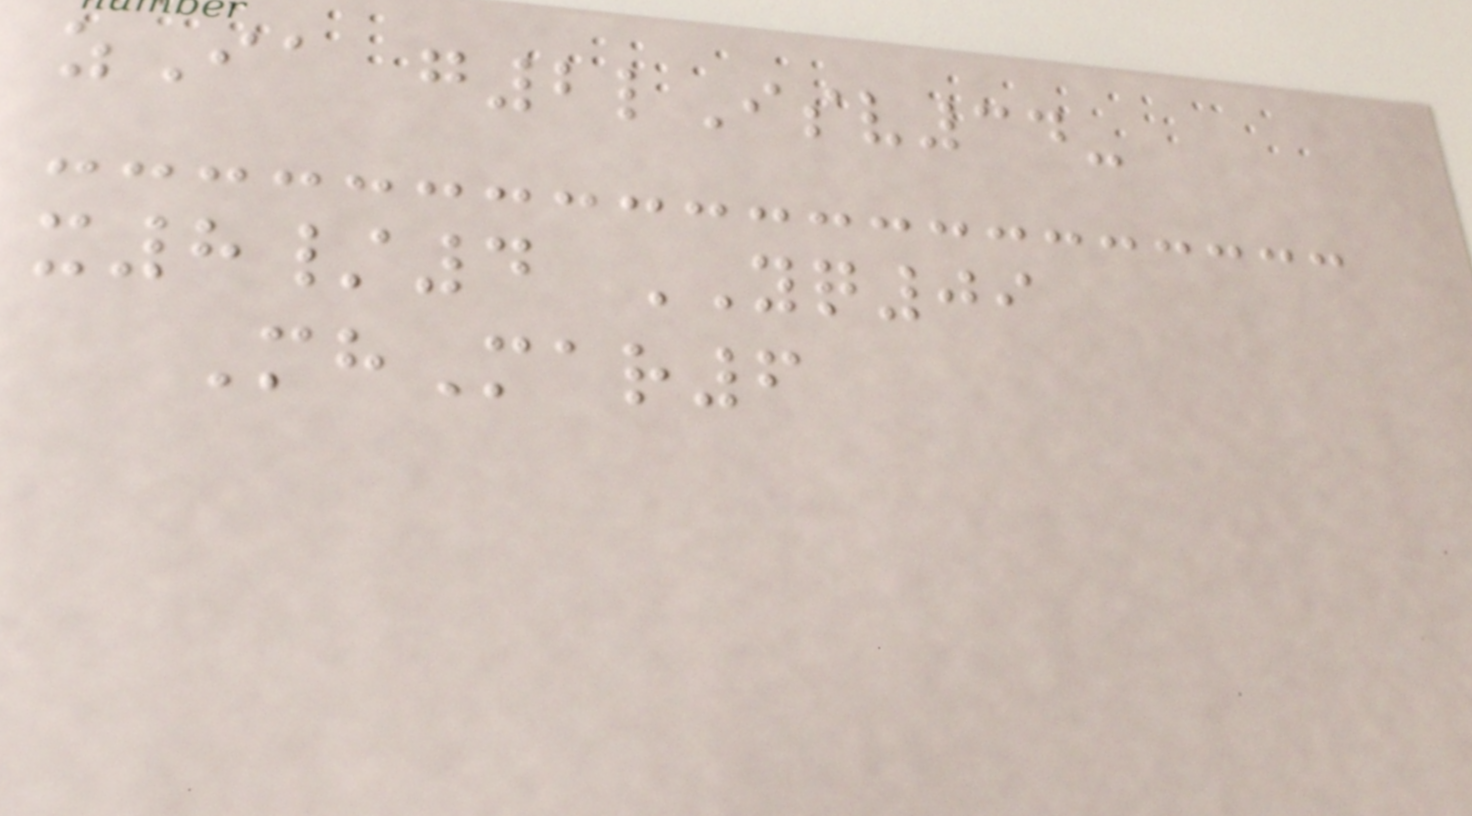zIa g2lIsv34-
x8/4 YQ09
MhMar6
